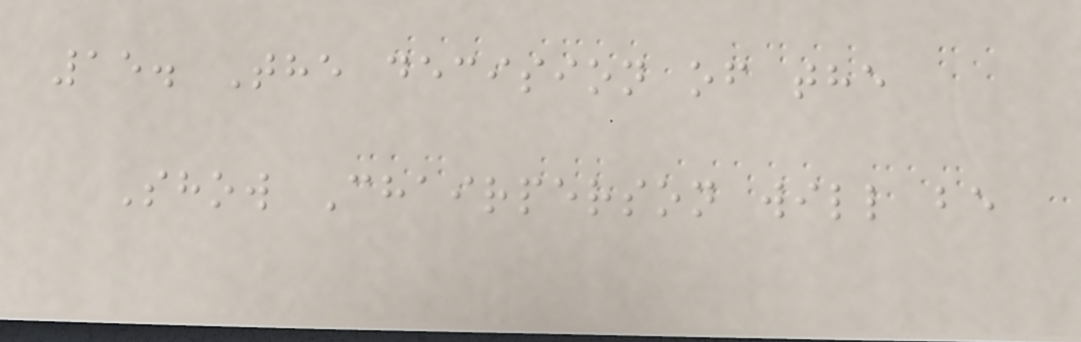15. The decision of the
Show Chairperson will be
